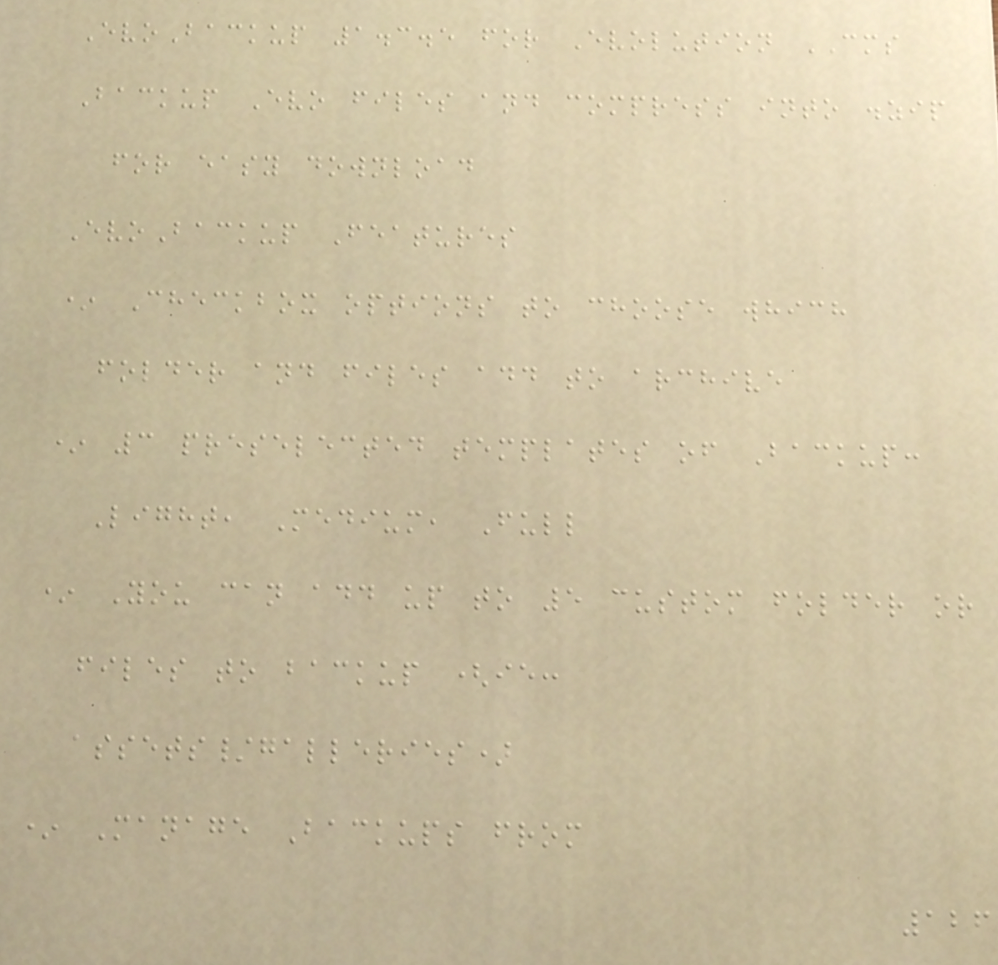EvoBackup 1.3.5 for Evolution CMS
Backup Evo files and compress into .zip
for easy download
EvoBackup Features
* Checkbox options to choose which
folder and files add to archive
* 3 preselected templates of Backup:
Light, Medium, Full
* You can add up to 5 custom folder or
files to backup (ie:
assets/galleries)
* Manage Backups from
126
